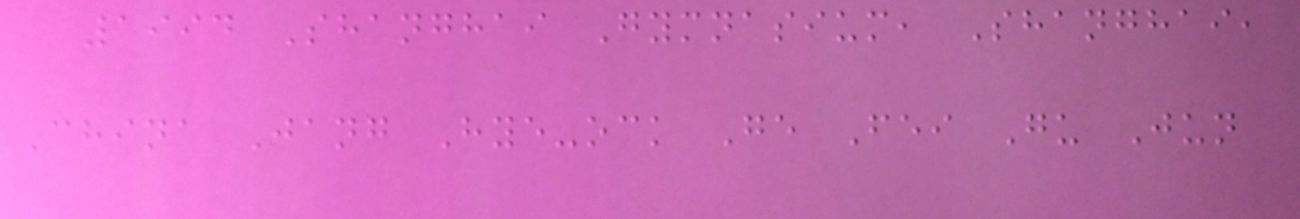1994 Shanghai Gymnasium, Shanghai,
China Jang Hye-ock Ge Fei Gu Jun
